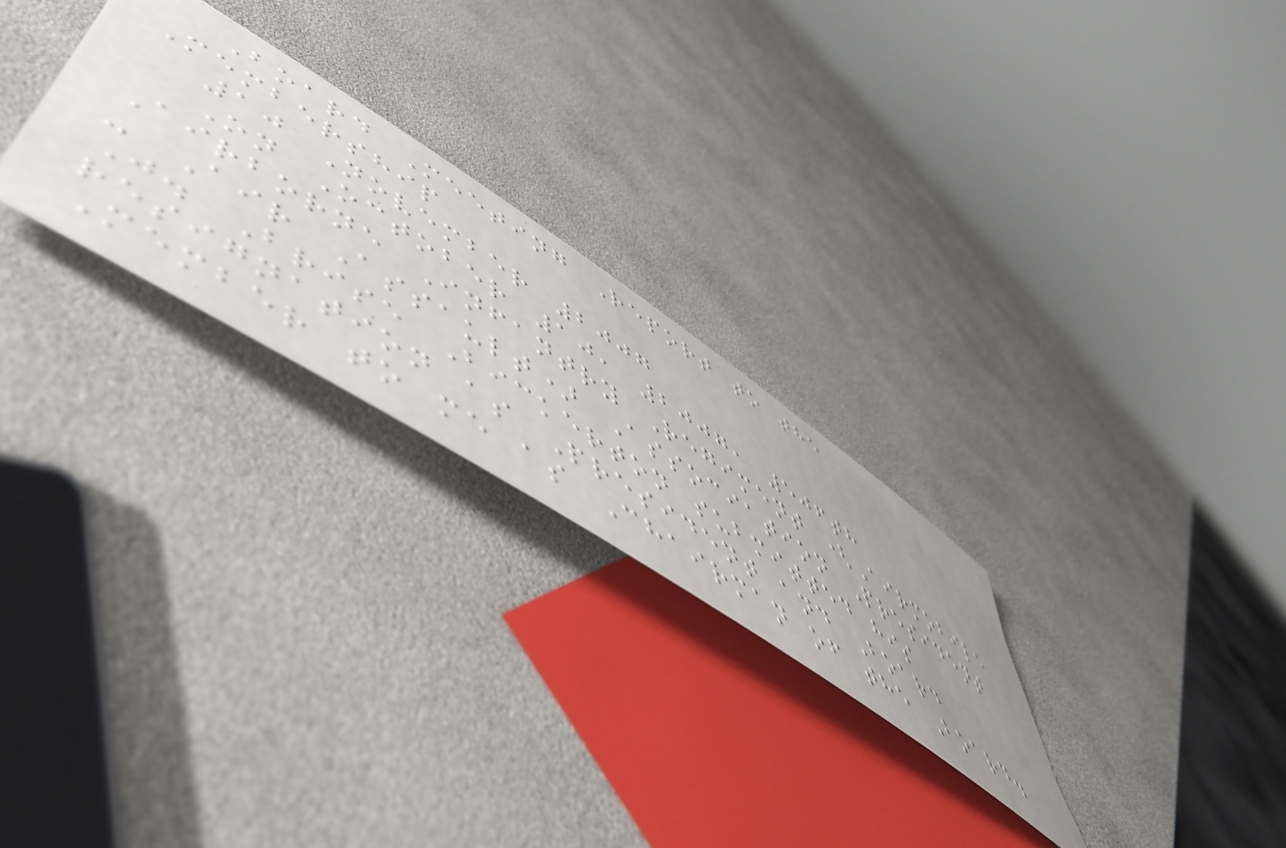Board Meeting Report to the
Membership
10 November 2007
On October 10, 2007, 506th
Airborne Infantry Regiment (Airmobile
- Air Assault) Association President
J. Brise Bickerton submitted his
resignation as President and Board
Member to me as Chairman of the Board.
